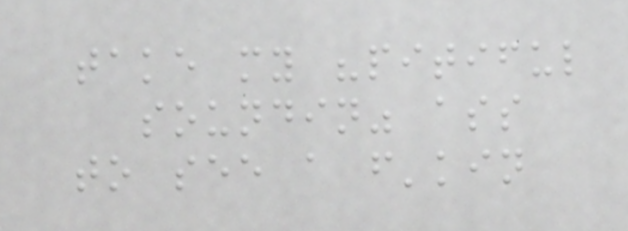take my "pitiful
soundin" ass
to see a f'kin
